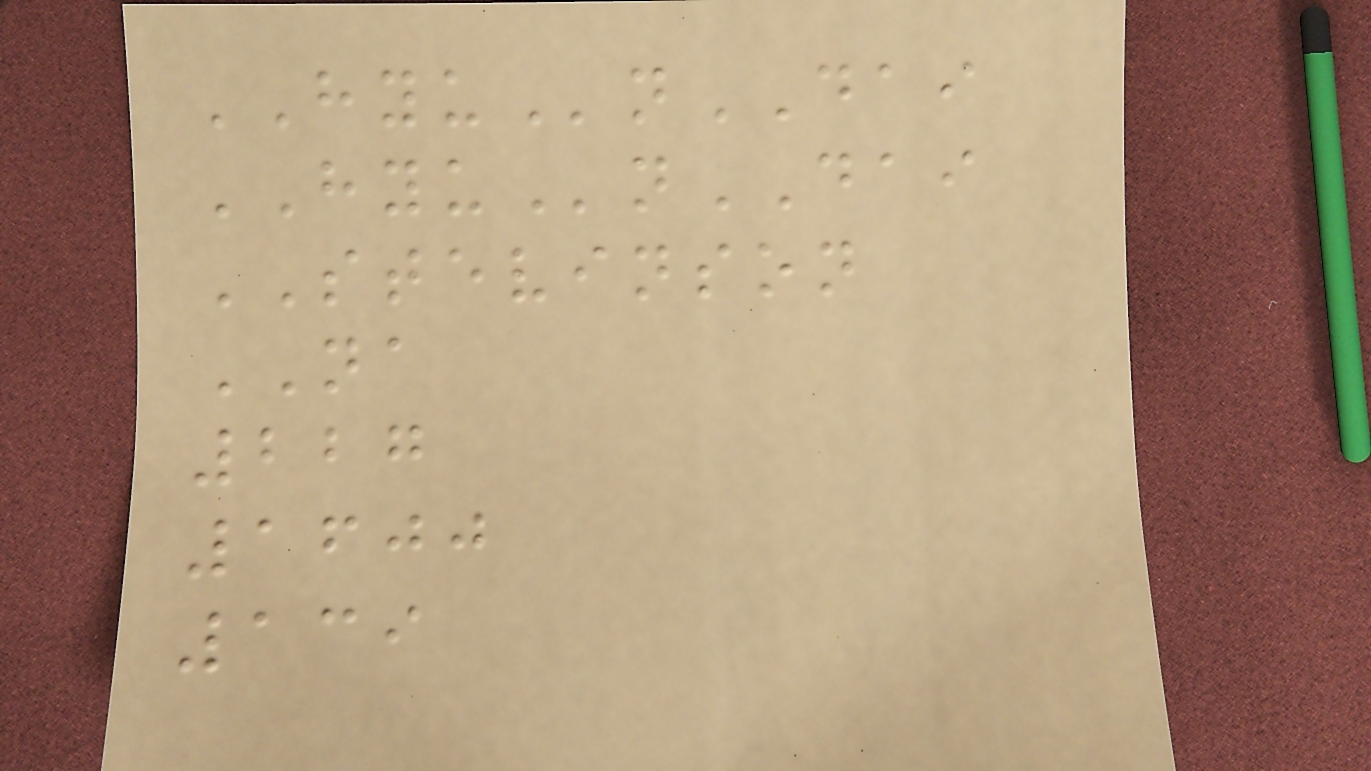HYUnDAI
HYUnDAI
STEVINSON
NA
227
1600
139
